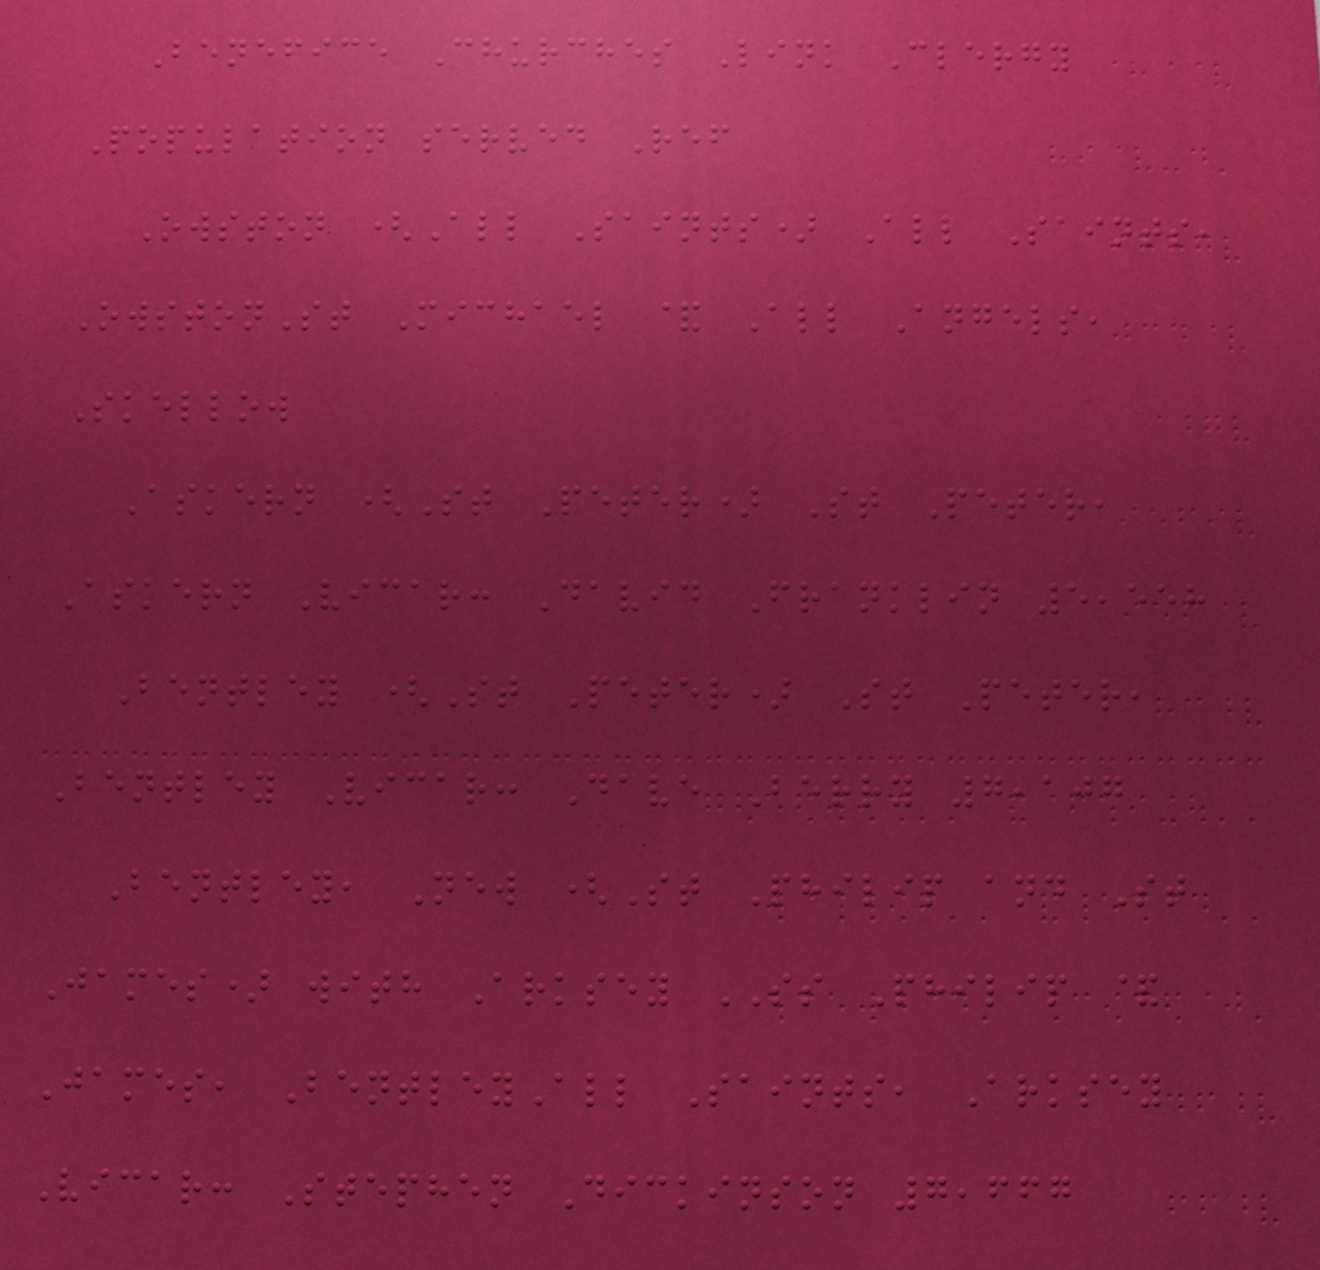Benefice Churches Link Clergy
Population served Ref
Owston (All Saints) All Saints,
OwstonSt Michael & All Angels,
Skellow
Askern (St Peter) St Peter,
Askern Vicar: David Franklin 5,558
Bentley (St Peter) St Peter,
Bentley Vicar: Dave Berry 7,107
Bentley, New (St Philip and St
James) with Arksey SS Philip &
James, BentleyAll Saints, Arksey
Vicar: Stephen Dickinson 7,667
